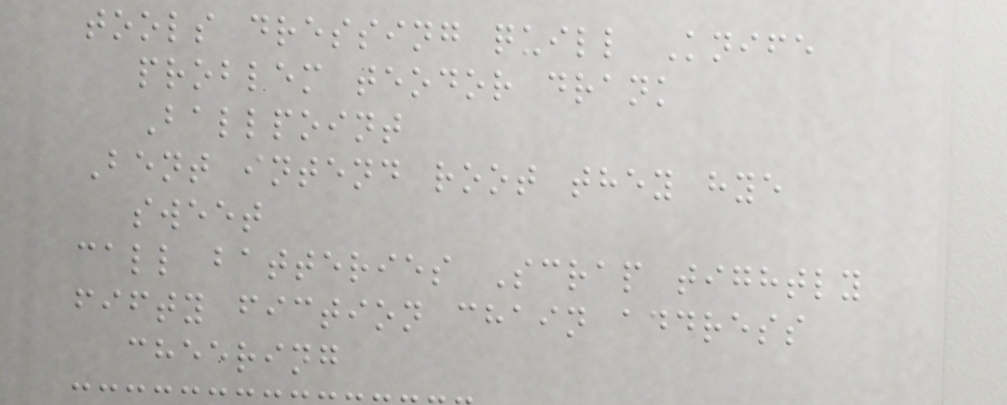tools dressing quill Knife
problem teodor drank
Ballpoint
Bent intend root they hye
sweet
call batteries Scrap tightly
fifty fiction chain address
cheering
